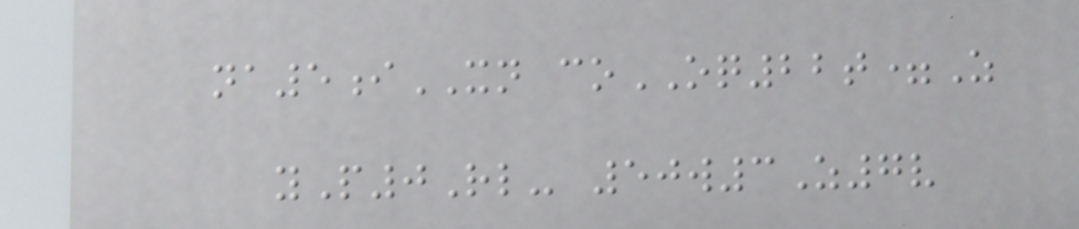na5iXN coOQ22t=Z
yP0Rl- 50w3Z7v
